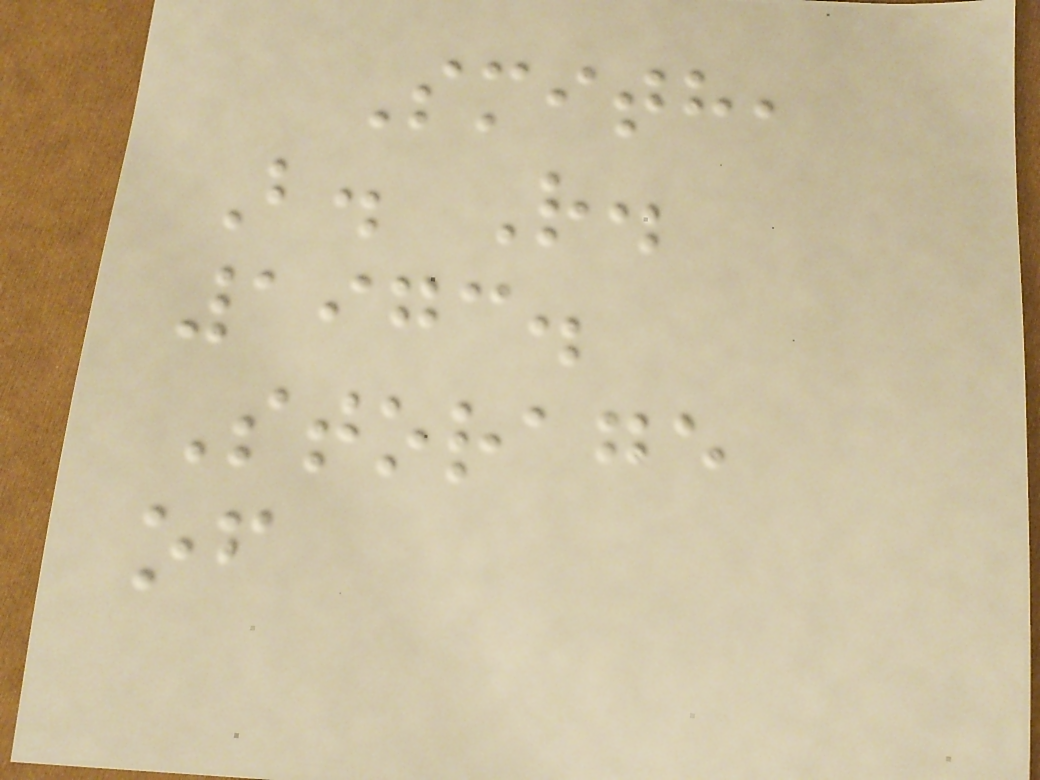Smith,
B. R.
1973.
Storage
of
